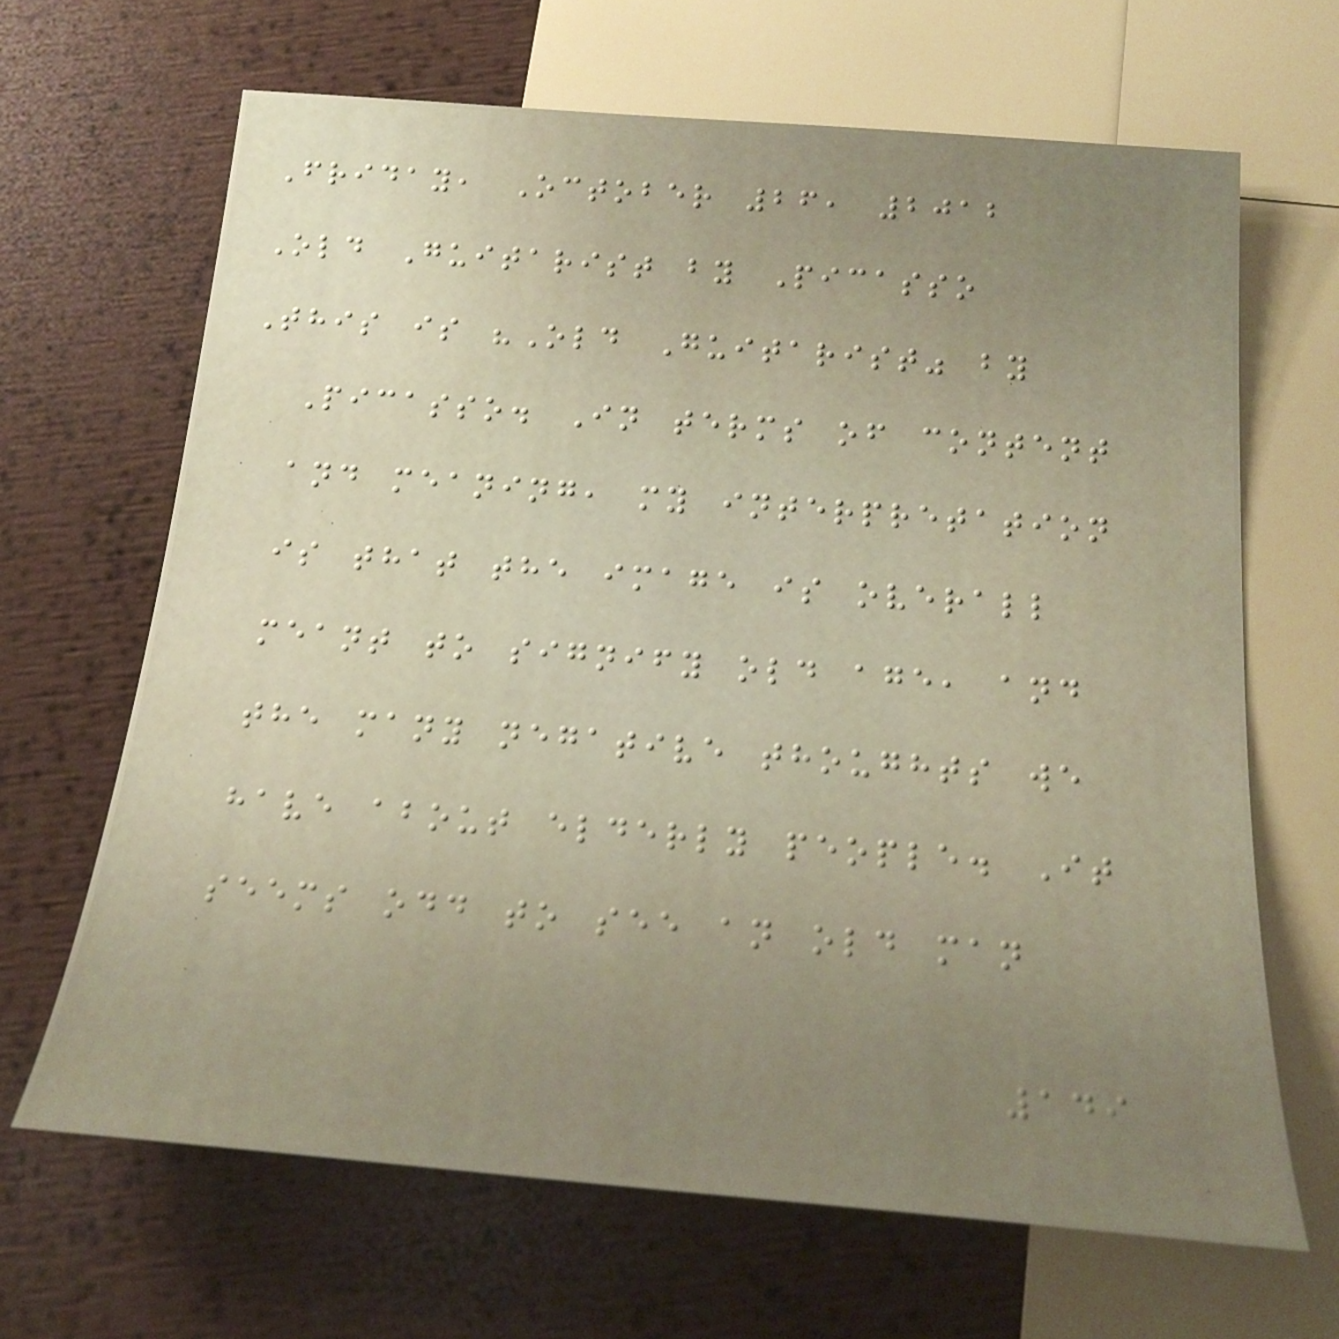Friday, October 26, 2012
Old Guitarist by Picasso
This is "Old Guitarist" by
Picasso. In terms of content
and meaning, my interpretation
is that the image is overall
meant to signify old age, and
the many negative thoughts we
have about elderly people. It
seems odd to see an old man
149
